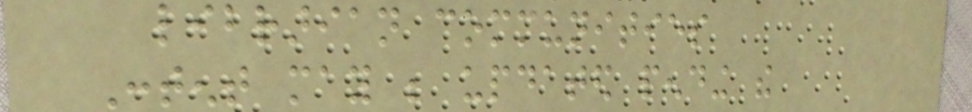librarian communities
Content may be updated pending the
